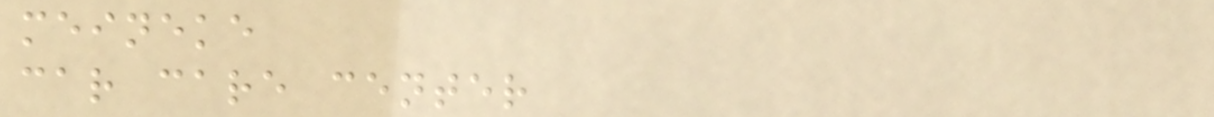meineke
car care center
